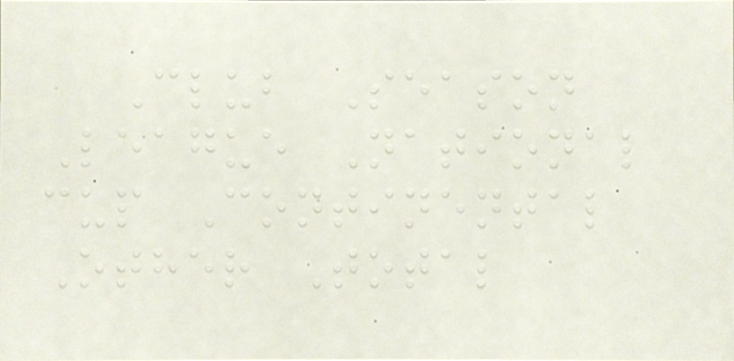Club Season
League National
cup Continental
Other Total
